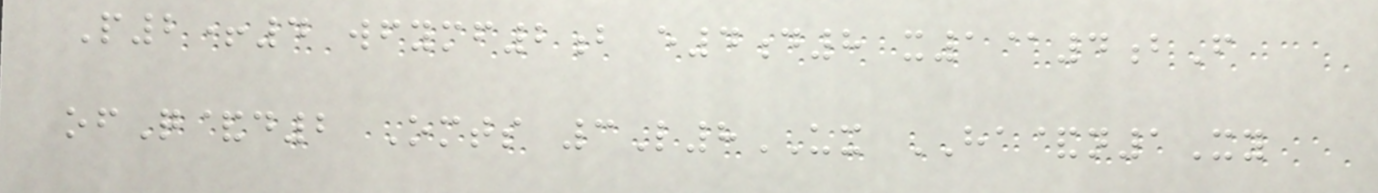P2+4 wfymf2b e4d8 x1@4bF
ofQ&d2 Omts 3L8UX HA&n1Xy
